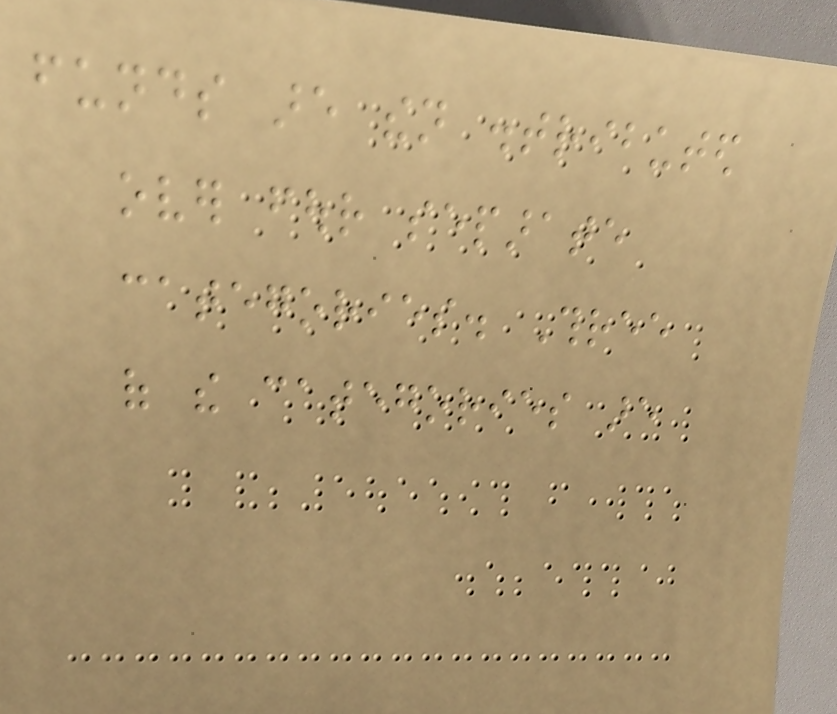funds are then distributed
over four separate
categories. Three
of the categories are
